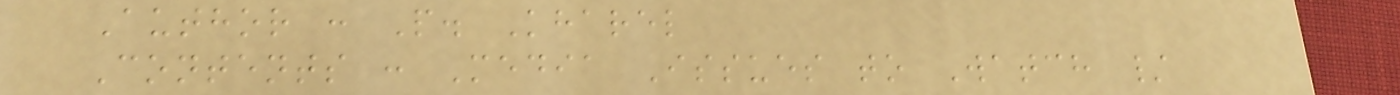Author : P. Kharel
Contents : Media Issues to Watch /
